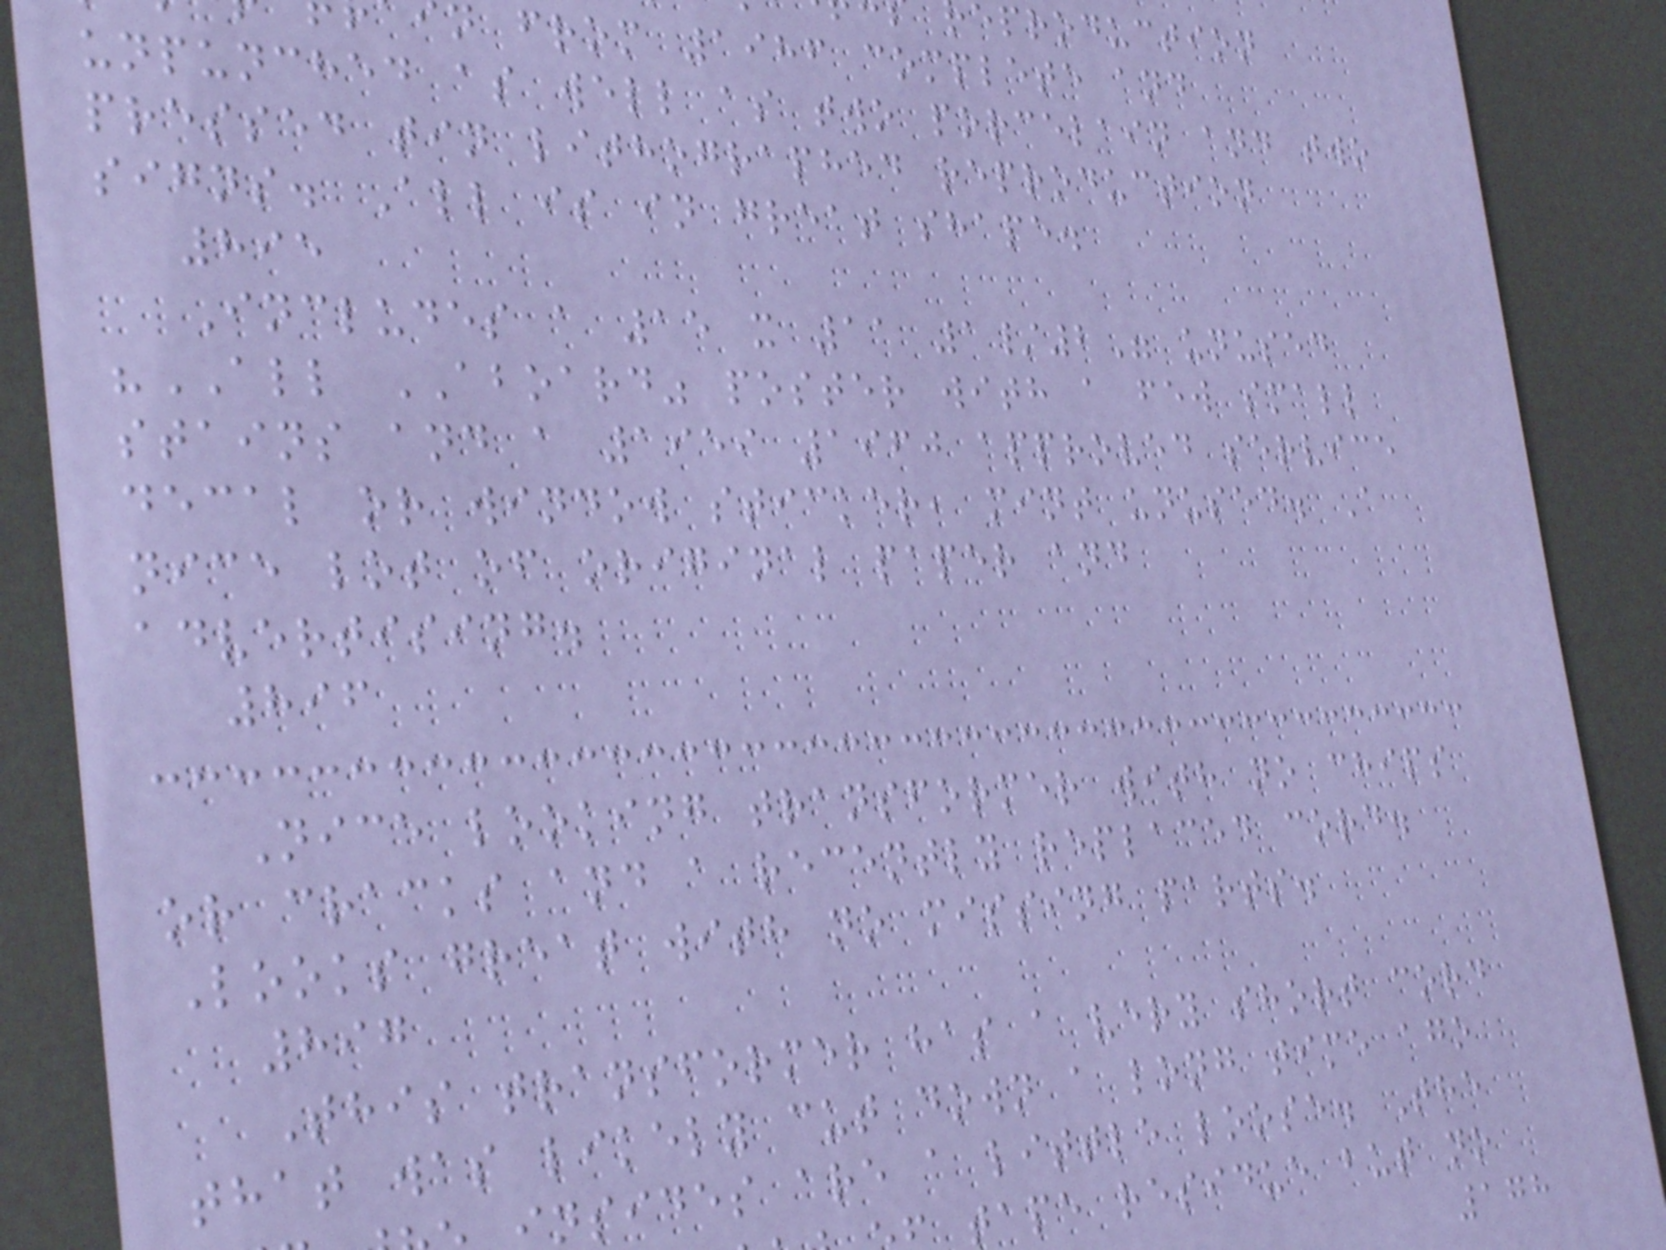eproduction
n from 1986 complete and
unpunched as well as two porcelain and two
pressed tin lithographed reproduction
signs. All is in great shape.
895
Includes a 15 x 11 1/2" unused
"ALL ABOARD" poster with a few small
stains and a 1959 1960 approved service
decal or window sticker, mint unused. A
nice lot of original paper and
advertising.
896
Nice looking transformer with no chips
or cracks and a recently replaced cord.
Looks great with no missing parts.
897
This transformer has a very short cord
that was likely cut down a long time ago
nsides are a little loose. The
tape residue but no
178
